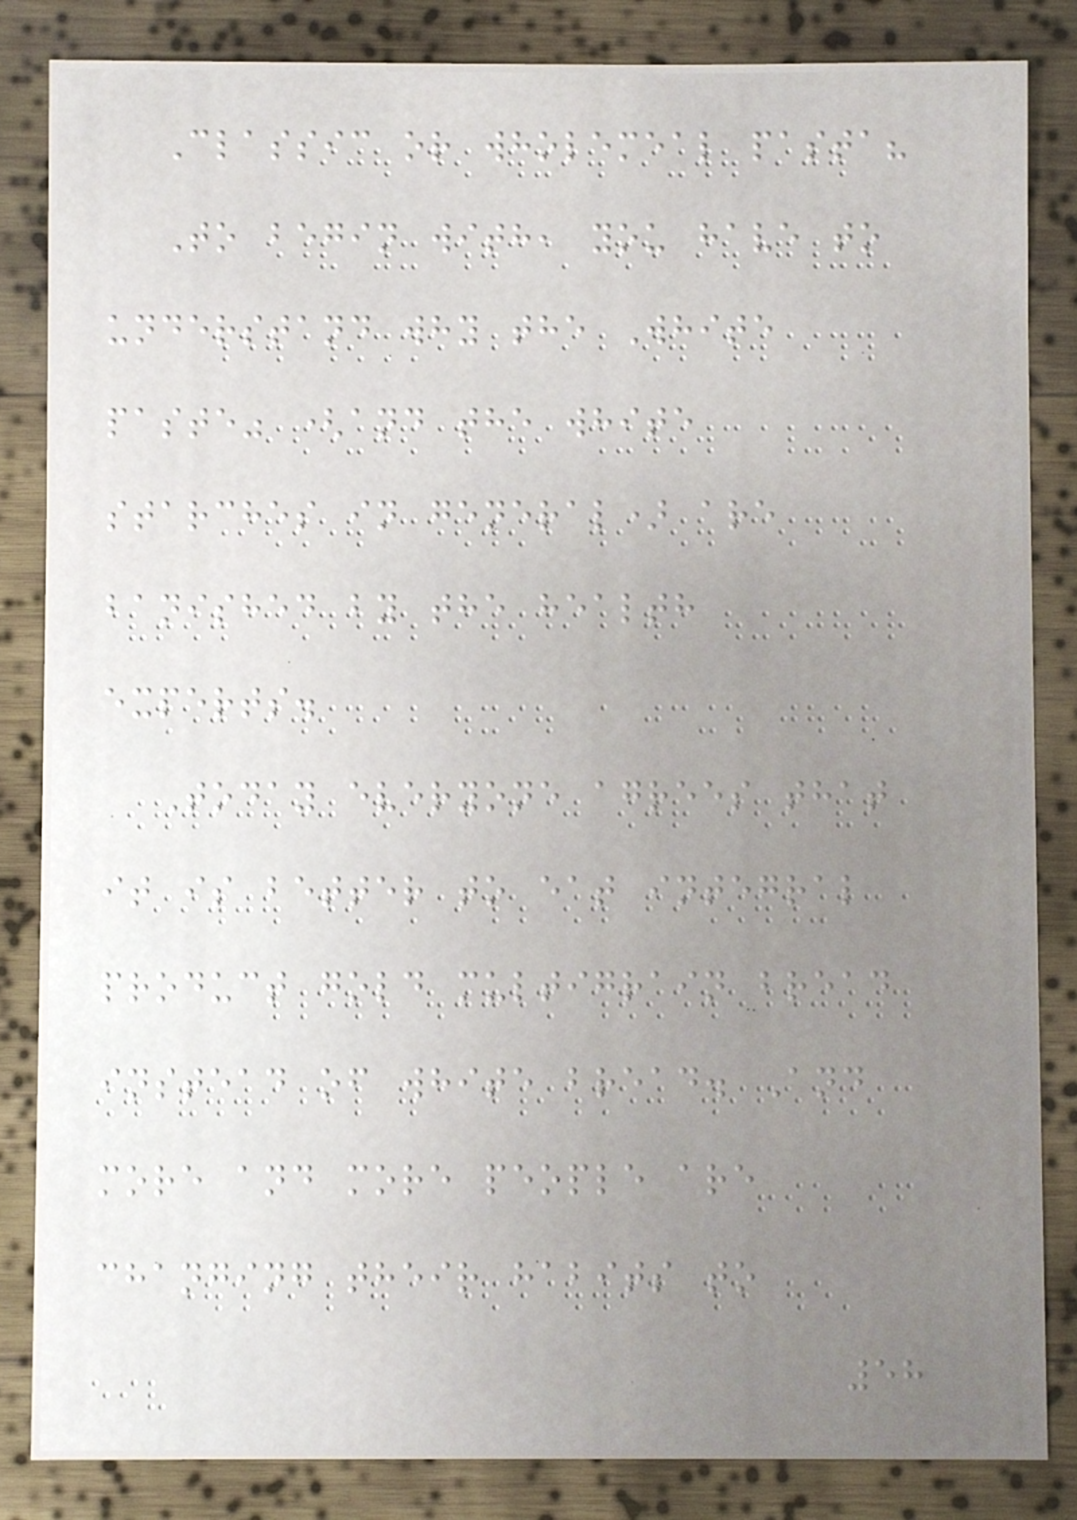Classic or wholemeal pasta?
To begin with, you have to
understand why the White
paste" (and the white
starches in general) are
banished by the health
experts.
Today everyone agrees that
it is better to eat integral
product gold multigrain bread
instead of white bread. And
more and more people are
changing their habits to
58
